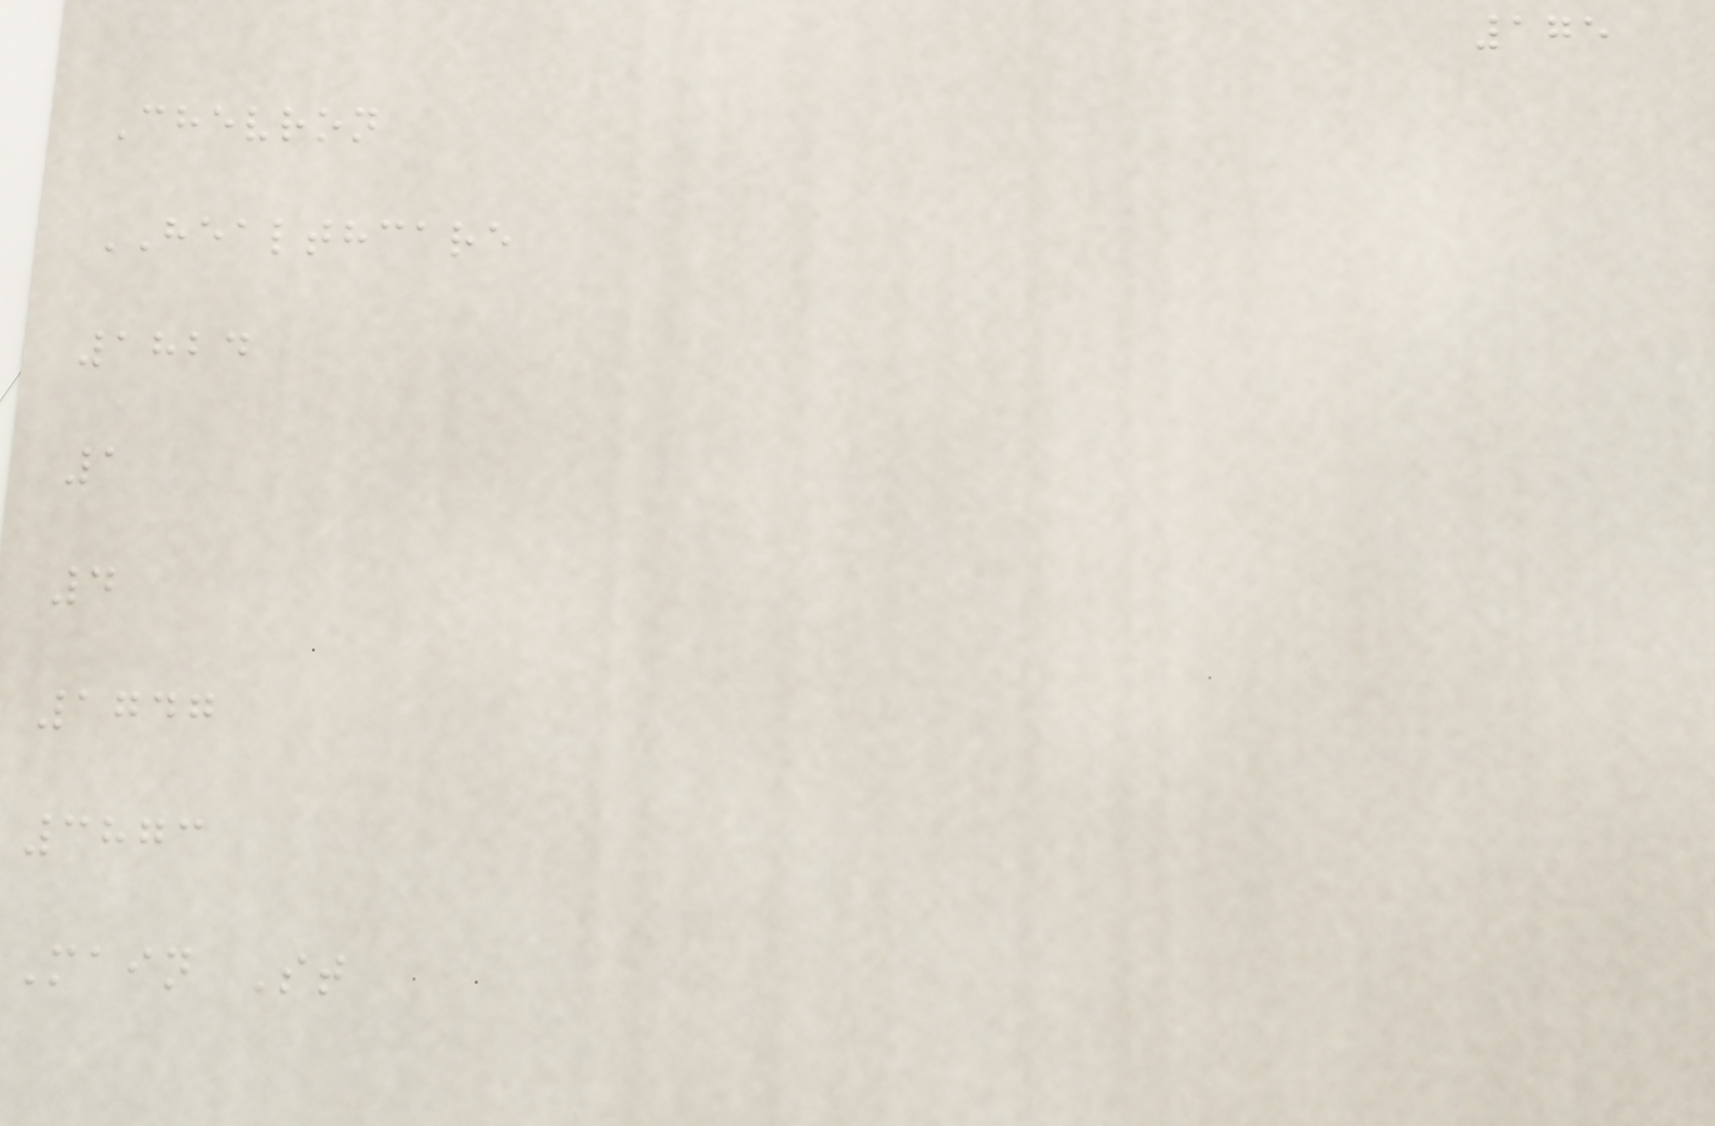175
Chevron
HEALTHCARE
1824
1
4
1747
3873
Main St
